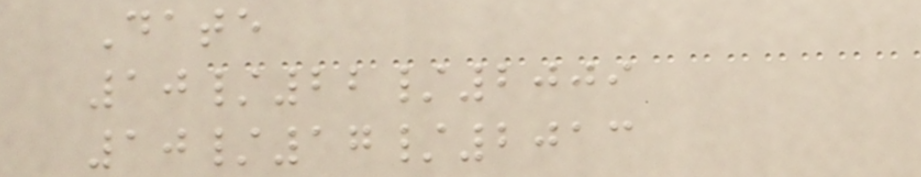Date
10/22/2009
10/17/2013
